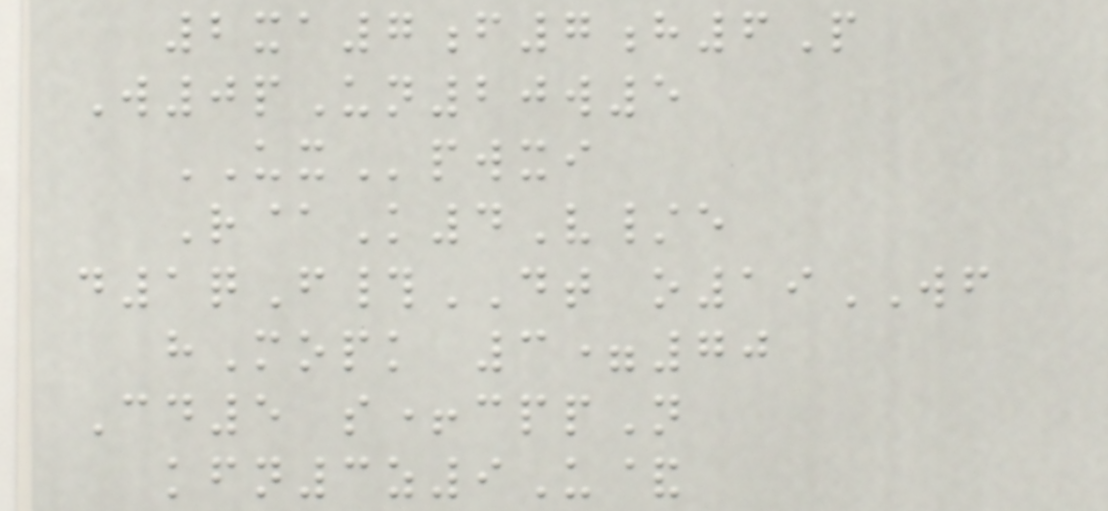2xa7f7h6P
W0pUn20w5
UXpwxi
R@K4V/e
d1qF#DT o19WF
hMopk 3=70
Cd5 s+cppN
kfn3z9U&
